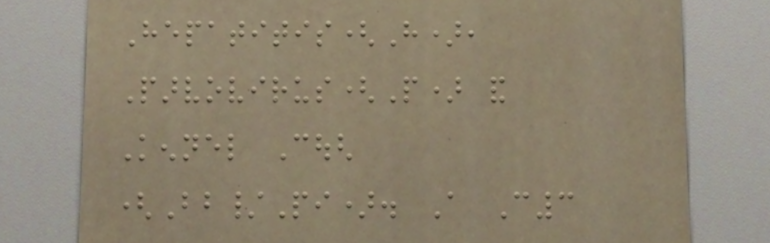Hepatitis(H),
Parvovirus(P) and
Kennel Cough
(Bb/Pi). A C3
